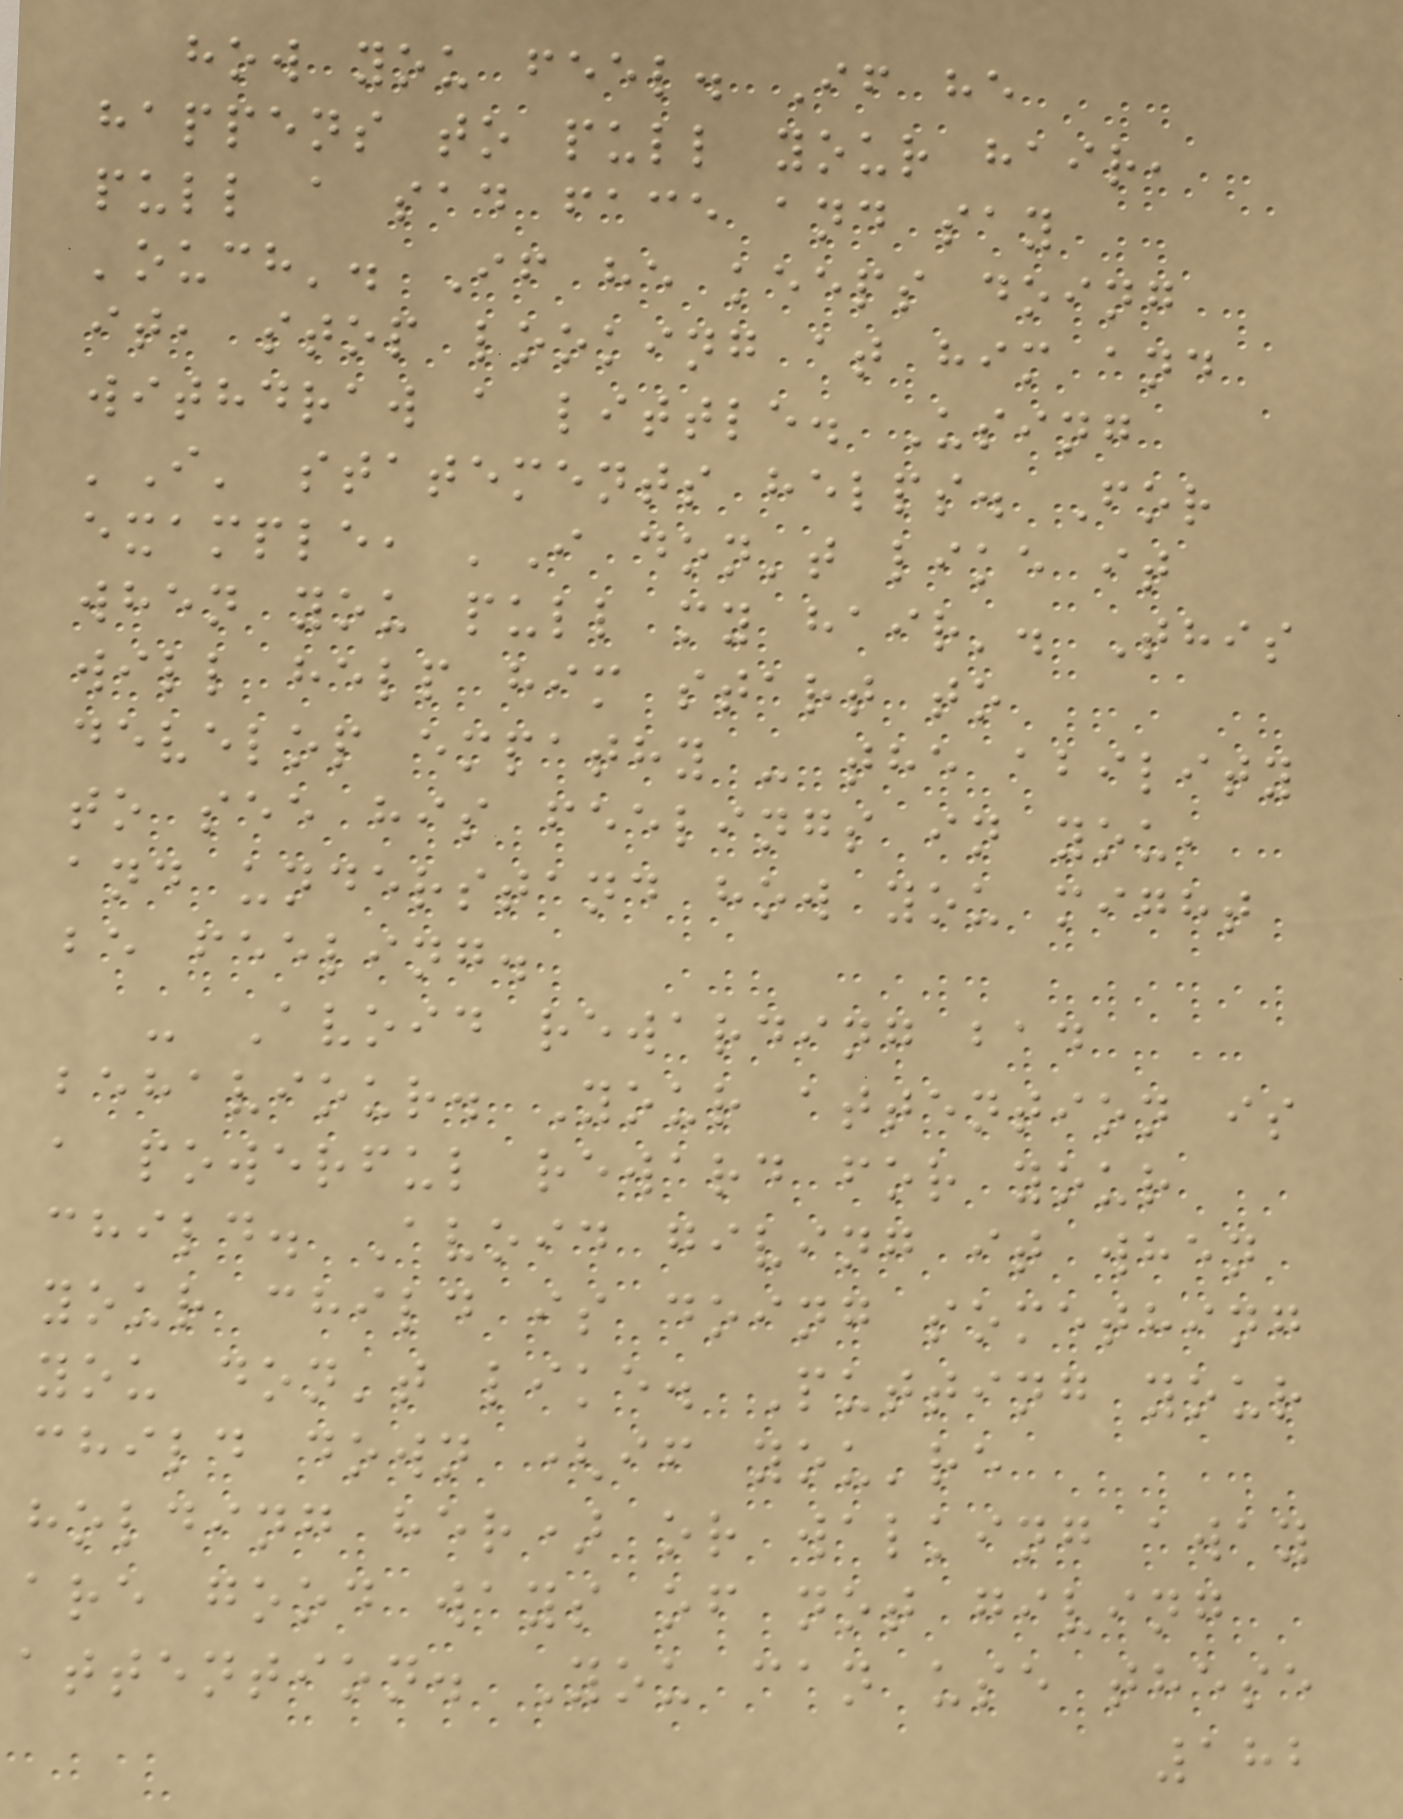how you feel. If he
happens to pull your hair,
pull a sad face and say
'ouch'. If he keeps doing
it, stop looking at him and
withdraw a little. Using
'I' statements helps. For
example, 'I don't like it
when you pull my hair'. This
will help him start to
develop empathy - the ability
to see his feelings in you,
and understand how you might
be feeling.
- Avoid rewarding bad
behaviour. Your attention is
a powerful reward for your
child. Avoid giving it when
your child is doing something
you don't like. Putting your
child down (if you're
holding her) or walking away
are good ways of not giving
attention. You can use these
182
